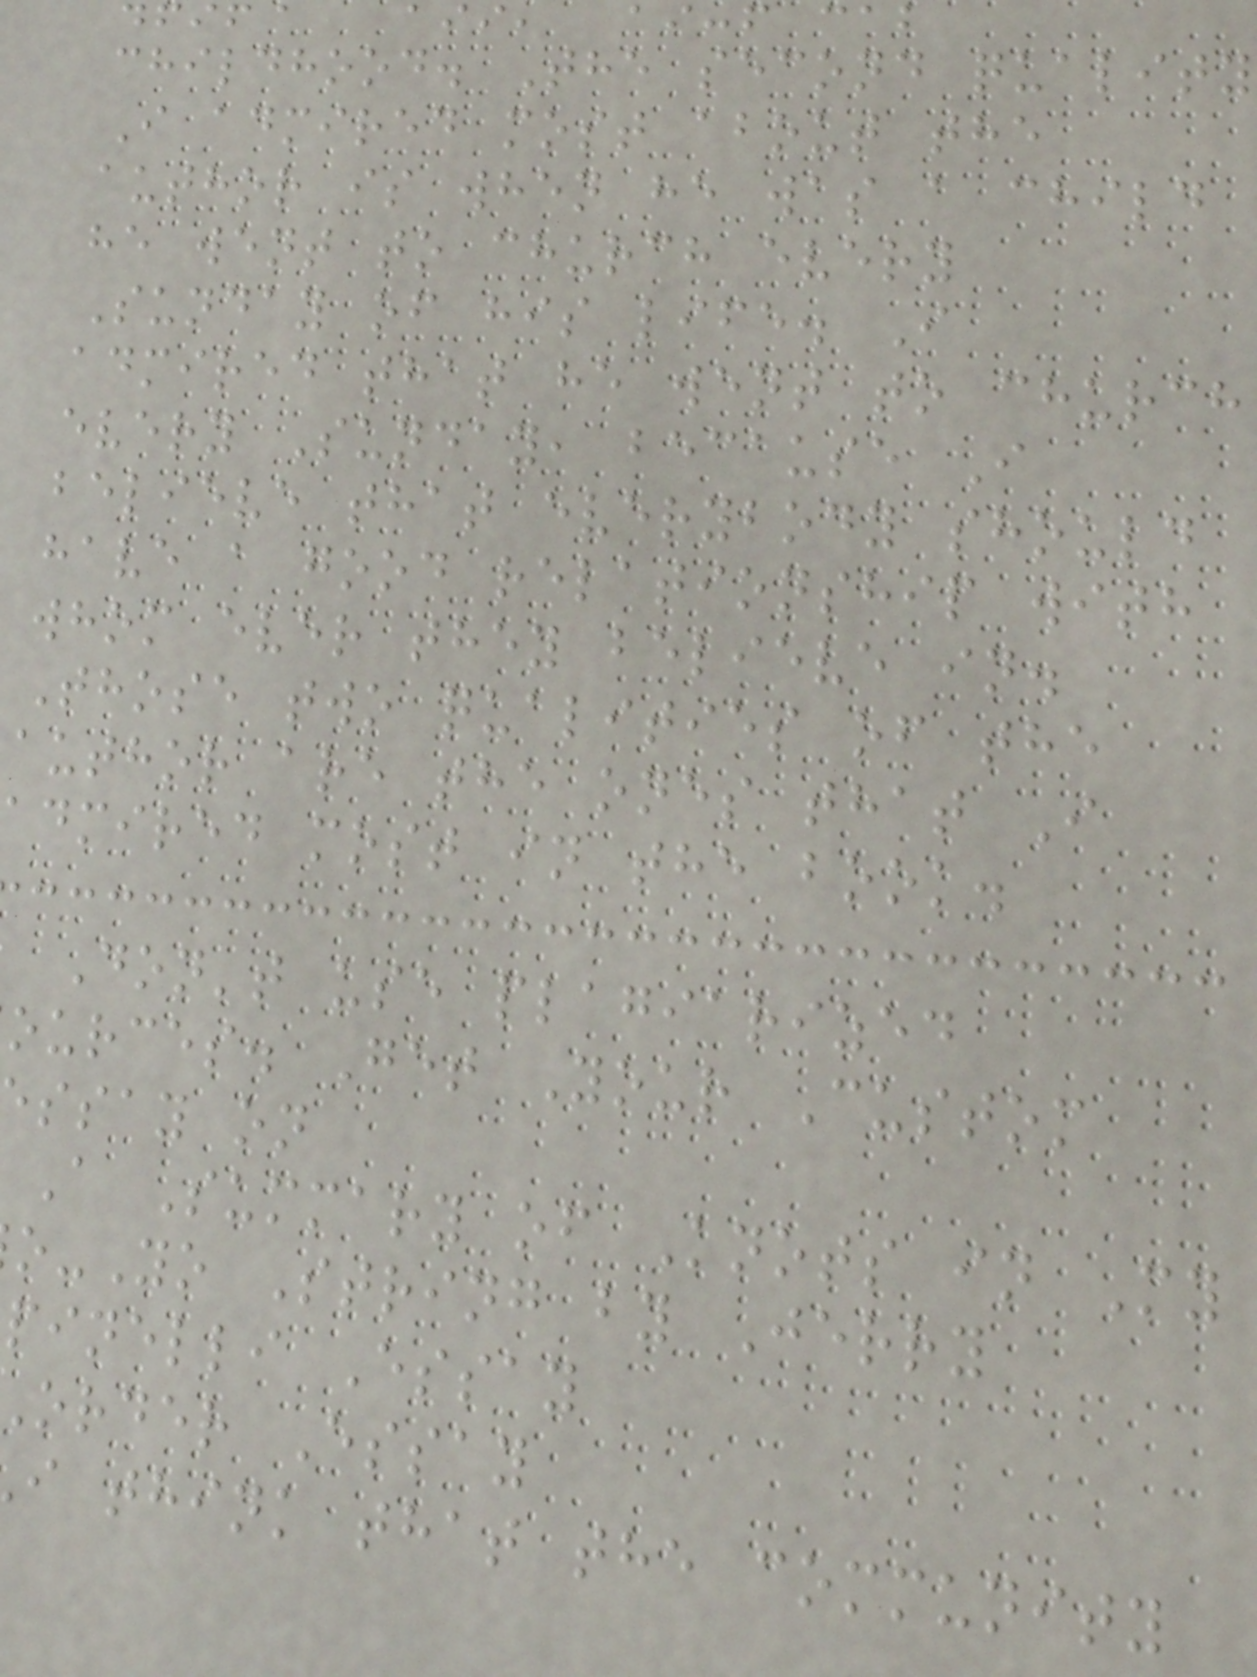childhood. The second quality
I admired most about the
author is when he was a child
he went to church every
Sunday of his life. I
admired that he went to church
every Sunday, because I
believe that everybody should
have a good relationship with
whom ever they believe in.
Those two qualities of the
author are the ones that I
admired most in the book.
Don't use plagiarized
ources. Get Your Custom
ssay on
A Summary of Knots in My
o-Yo String by Jerry
pinelli Essay
order Essay
i think that the community
